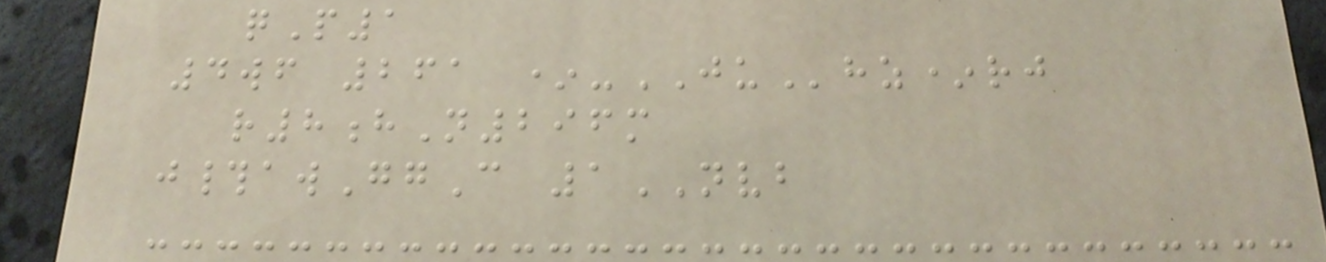qP1
4wf 261 *-JUhz*rj
r8hN296m
j#awGgC 1NVB
